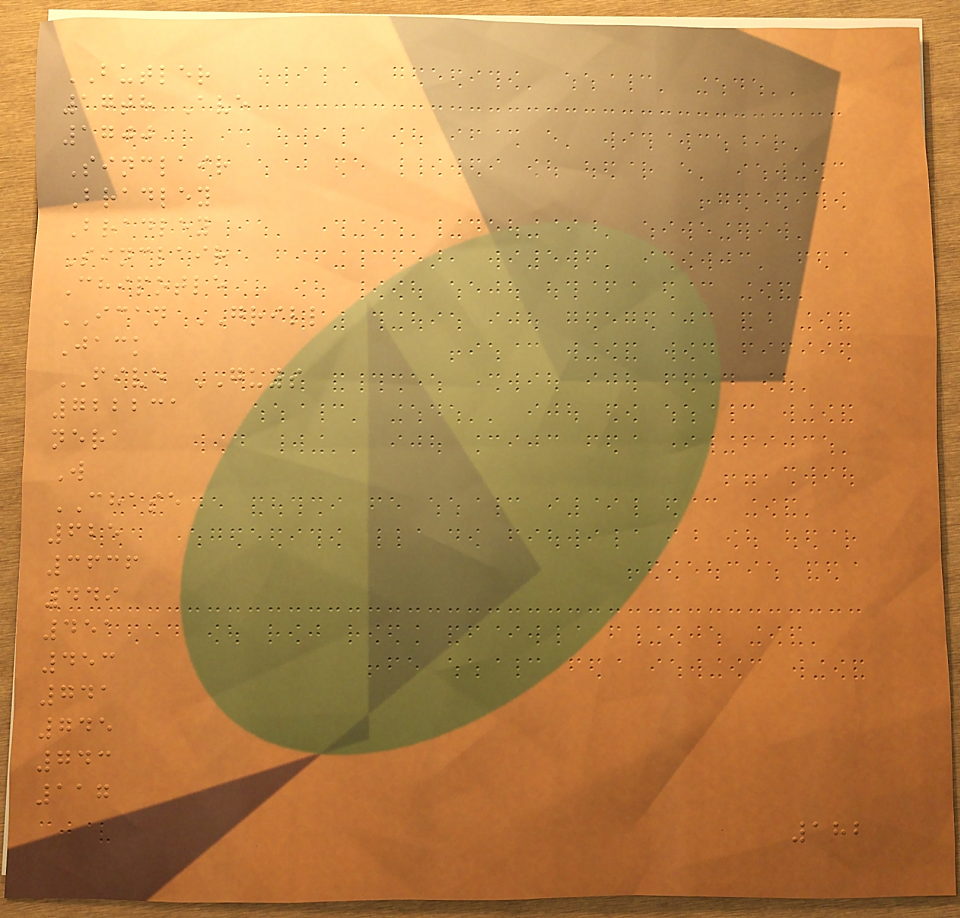BUTLER
17th Ave
1700
Sinclair
Bradley
Bradley
Sinclair
Chipotle
ICAN GRILL
Jack
FIVE GUYS
722231
nera
W
CHASE
625
3636
449
451
453
741
745
743
117
182
